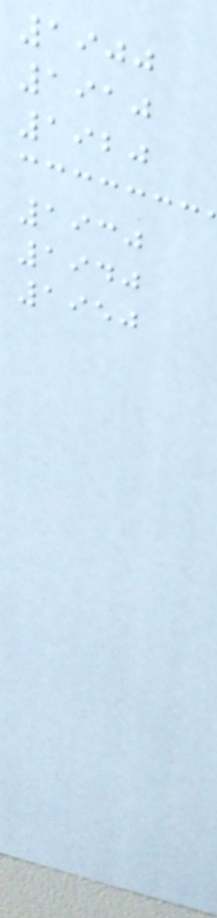1900
1910
1920
1930
1940
1950
